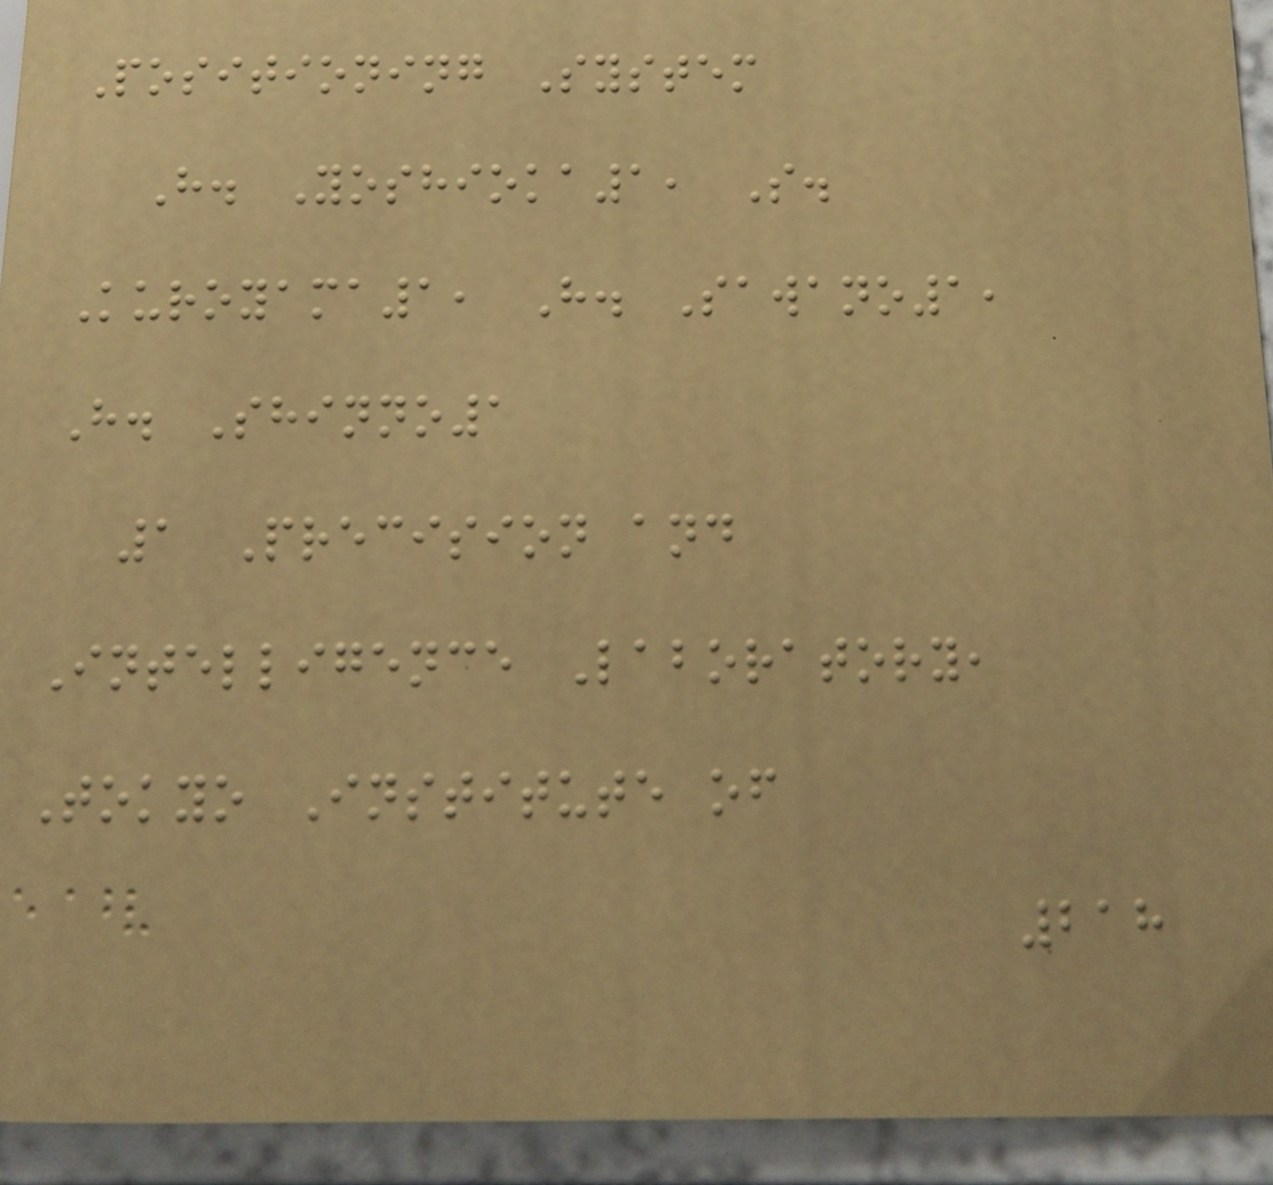Positioning System
H. Yoshioka1, S.
Kuroyama1, H. Sawano1,
H. Shinno1
1 Precision and
Intelligence Laboratory,
Tokyo Institute of
218
